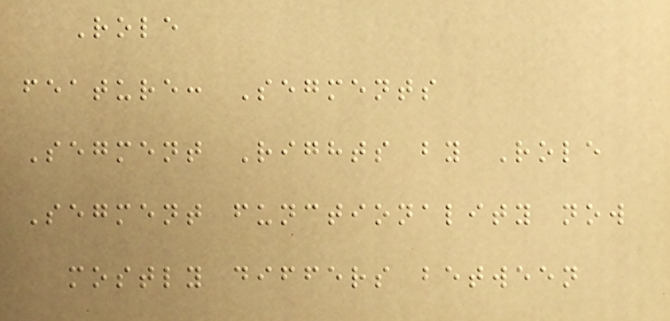Role
feature: Segments
Segment Rights by Role
Segment functionality now
mostly differs between
